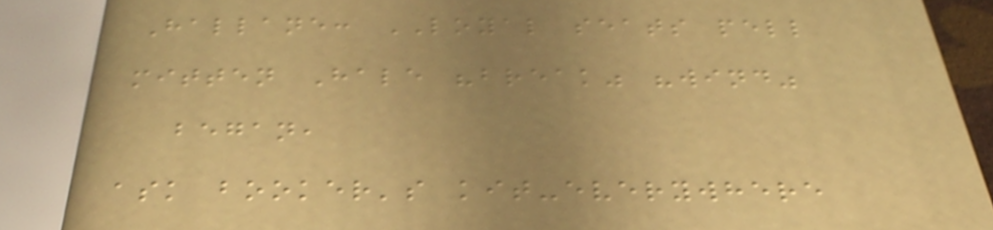Hallane: LOYAL seats pell
mitten Hale "break" "wind"
began,
ask booker's kit-everywhere
